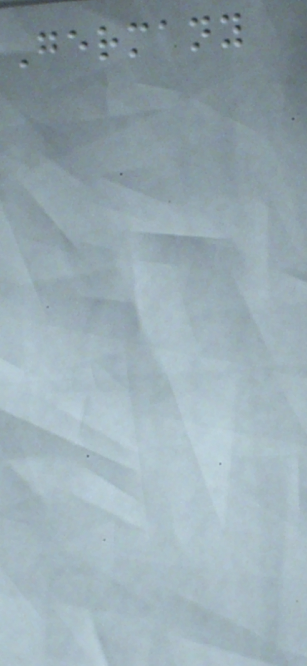Germany
